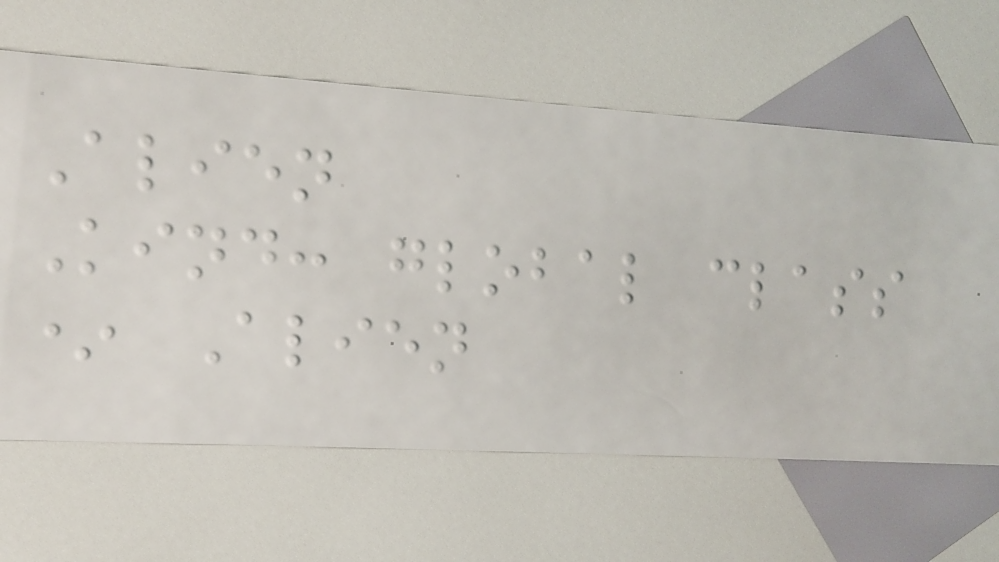Alien
Kind: global class
* Alien
